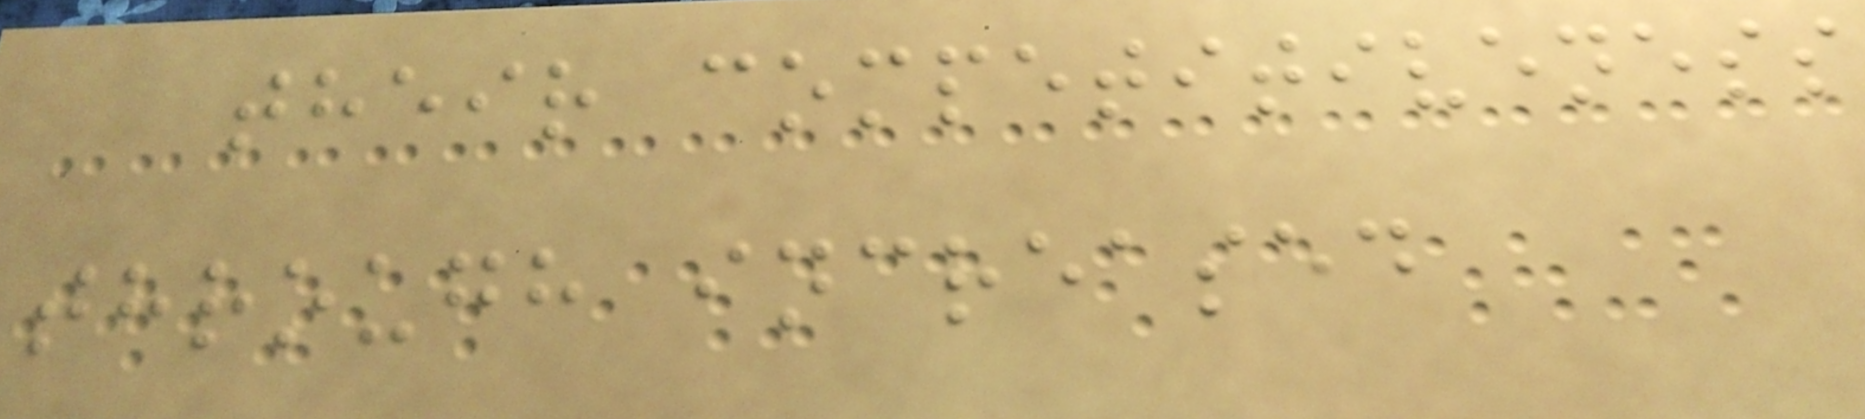their competitiveness
through increased
